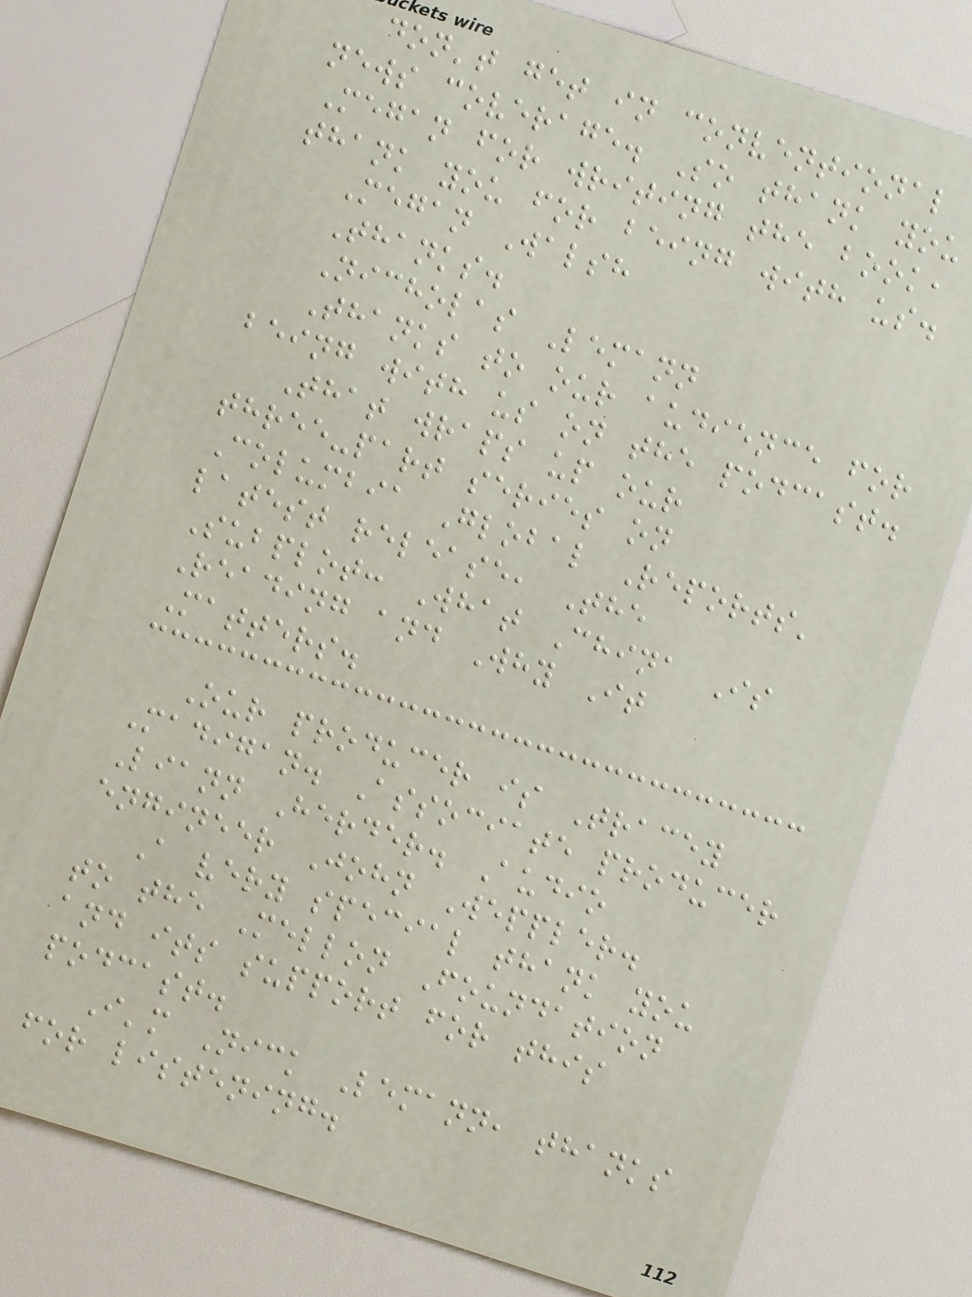don't get in conventional
news coverage. So thank you
Megan for writing the book,
thank you for being with us.
Megan Walsh
Thanks.
Nicholas Lemann
Thanks to our audience for
being with us on the podcast.
That wraps up our
three-part series on
Columbia Global Reports'
latest release, The
Subplot: What China Is
Reading and Why It
Matters.
Our producer is Tracey
Madigan. Associate producer
Liann Herder. Audio
engineer John Weppler.
A very special thank you
to the Mellon Foundation
and its support for this
podcast.
I'm Nick Lemann, thanks
for listening.
